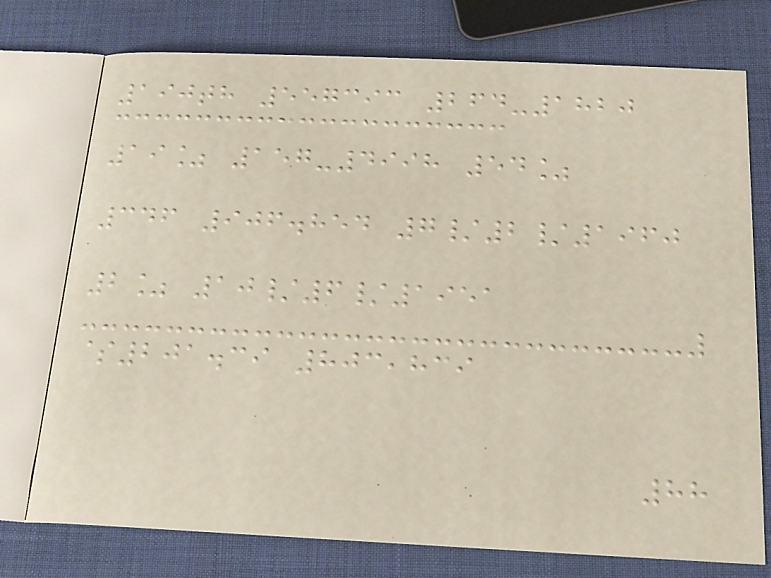190th 557393 264-1820
19% 157-4998 54%
346 906.854 7/2/1960
2% 10/6/1951
$201.39 803,839
88
